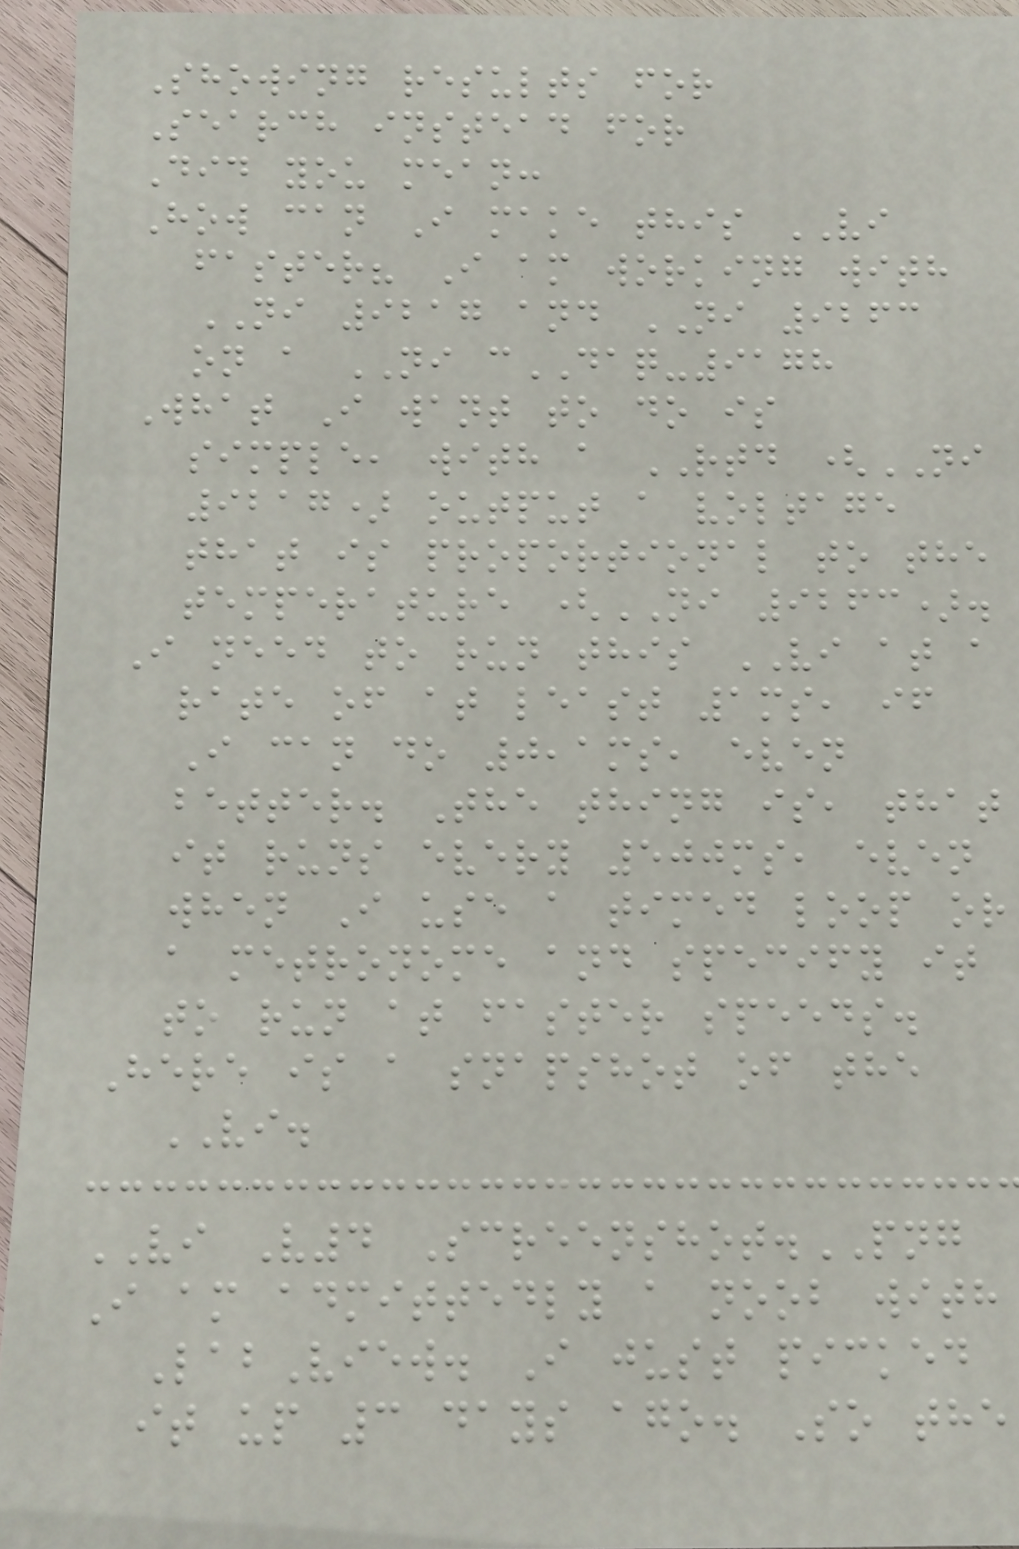Showing results for
Search instead for
Did you mean:
How can I make this VI
faster? I am working with
NI 9217 and NI 9263
on a NI cDAQ-9178
What I want to do is
simple, with a RTD (NI
9217) output a voltage
that is proportional to the
temperature (NI 9263).
I need to run this VI at a
rate of at least 1ms, if
I can do 0,1ms, even
better. The thing is, that
it runs every 500ms, even
when I use a timed loop or
a metronome and specify it
to run at faster speeds.
Here is a snapshot of the
VI.
VI V4 Screenshot.PNG
I am admittedly a noob with
LabView. I just picked
it up 3 days ago. So the
